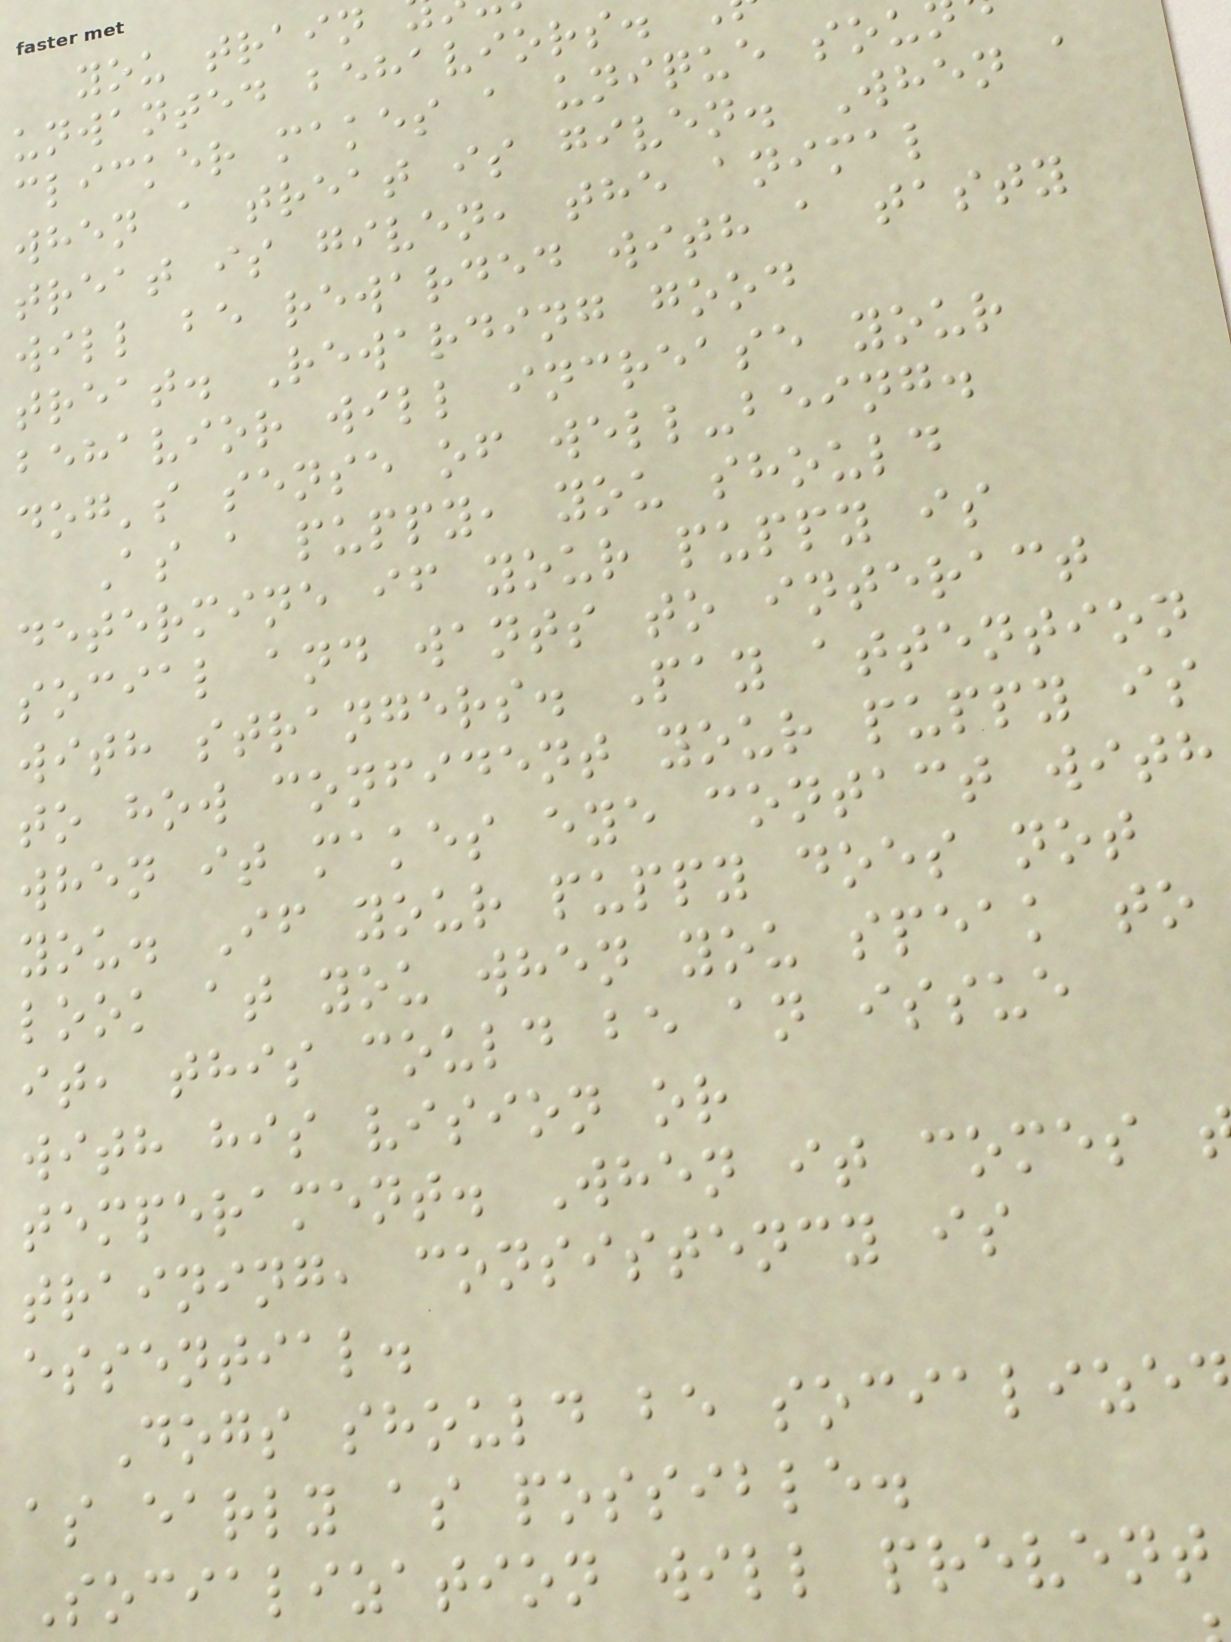you train
unwanted behaviors.
clicker makes a unique sou
when a treat is given. When a
treat is given, the animal
will be rewarded with a tasty
treat. Rewarding good
behavior will increase your
dog's sense of well-being.
As a puppy, you should
determine if your puppy is
social and wants to interact
with strangers. Pay attention
to how confident your puppy is
when it makes eye contact with
you. If your puppy does not
look at you when you speak to
it, this could be an issue
with his vision or
temperament. When it comes
training, consistency is
essential.
Dogs should be socialize
as early as possible.
Socialization will prevent
